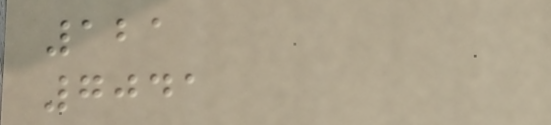121
7041
